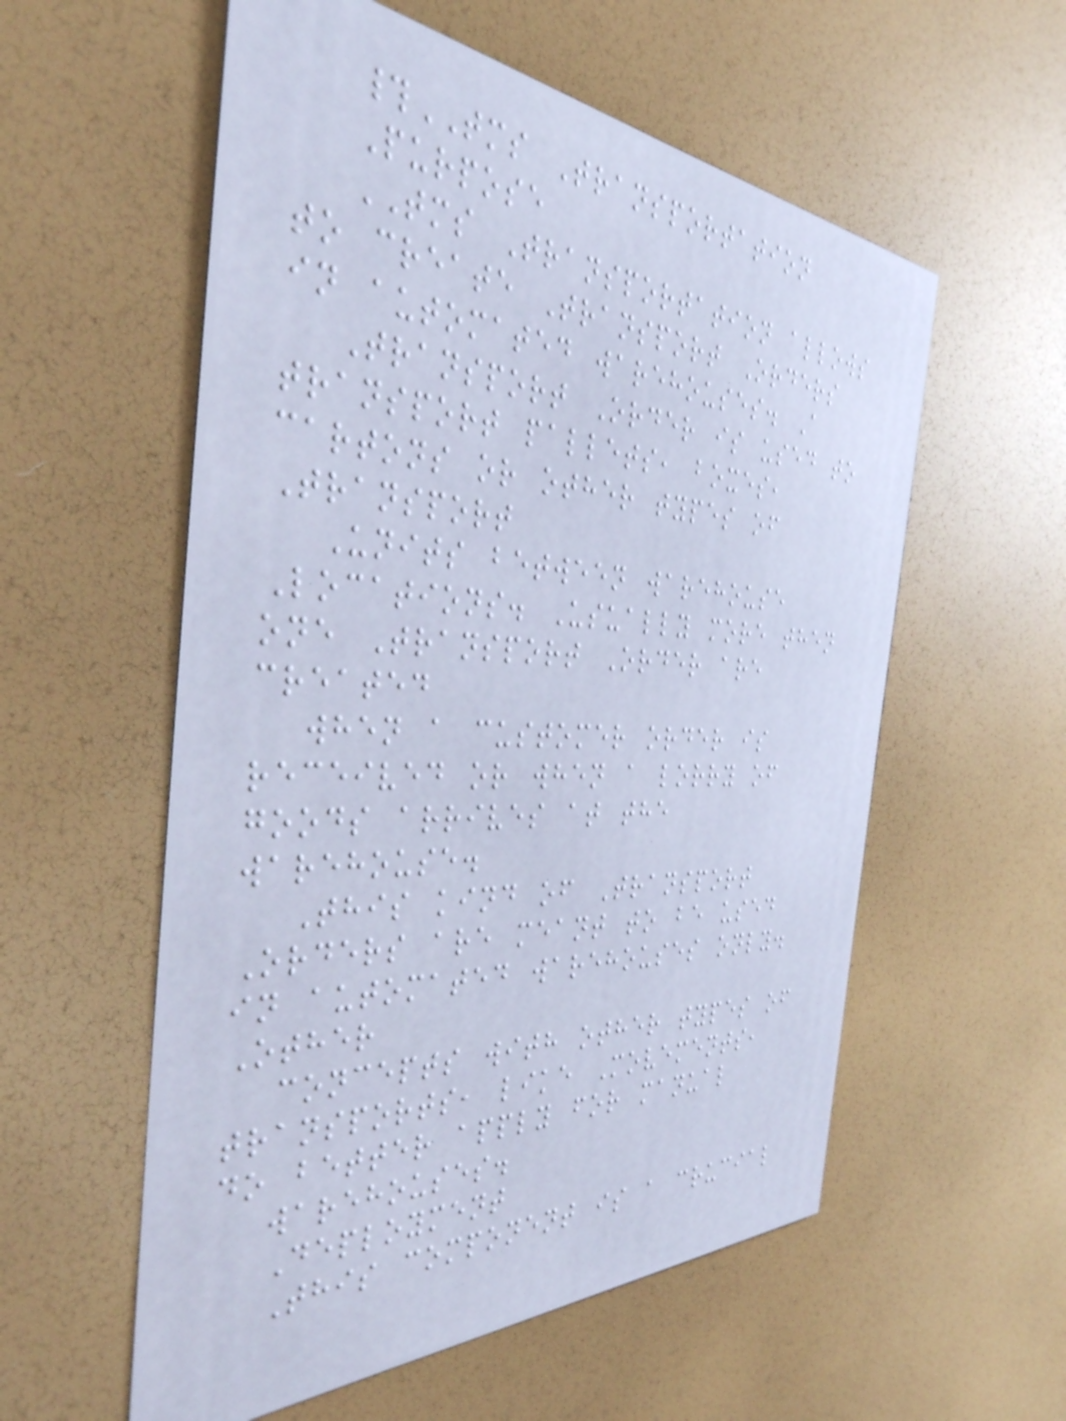#TMS Transportation
Purpose
TMS Transportation allows
to create Transport Orders
in automated warehouses. A
Transport Order is used to
transport pallets, boxes,
cartons or other types of
Transport
Units between warehouse
Locations. Usually more then
one Transport Order are
created
when a customer order is
received or when a lorry of
goods arrives at the
warehouse.
This kind of Transport
Orders are meant to be used
in automated warehouses only.
Other
concepts with other types of
transports, like Movements,
do better apply for manual
warehouses.
Deployment
This component is a crucial
